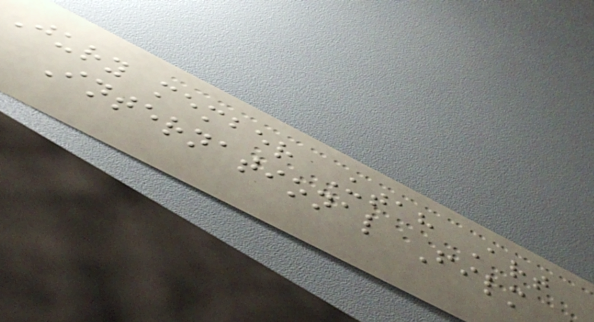Jury member Utah Art
International Film
